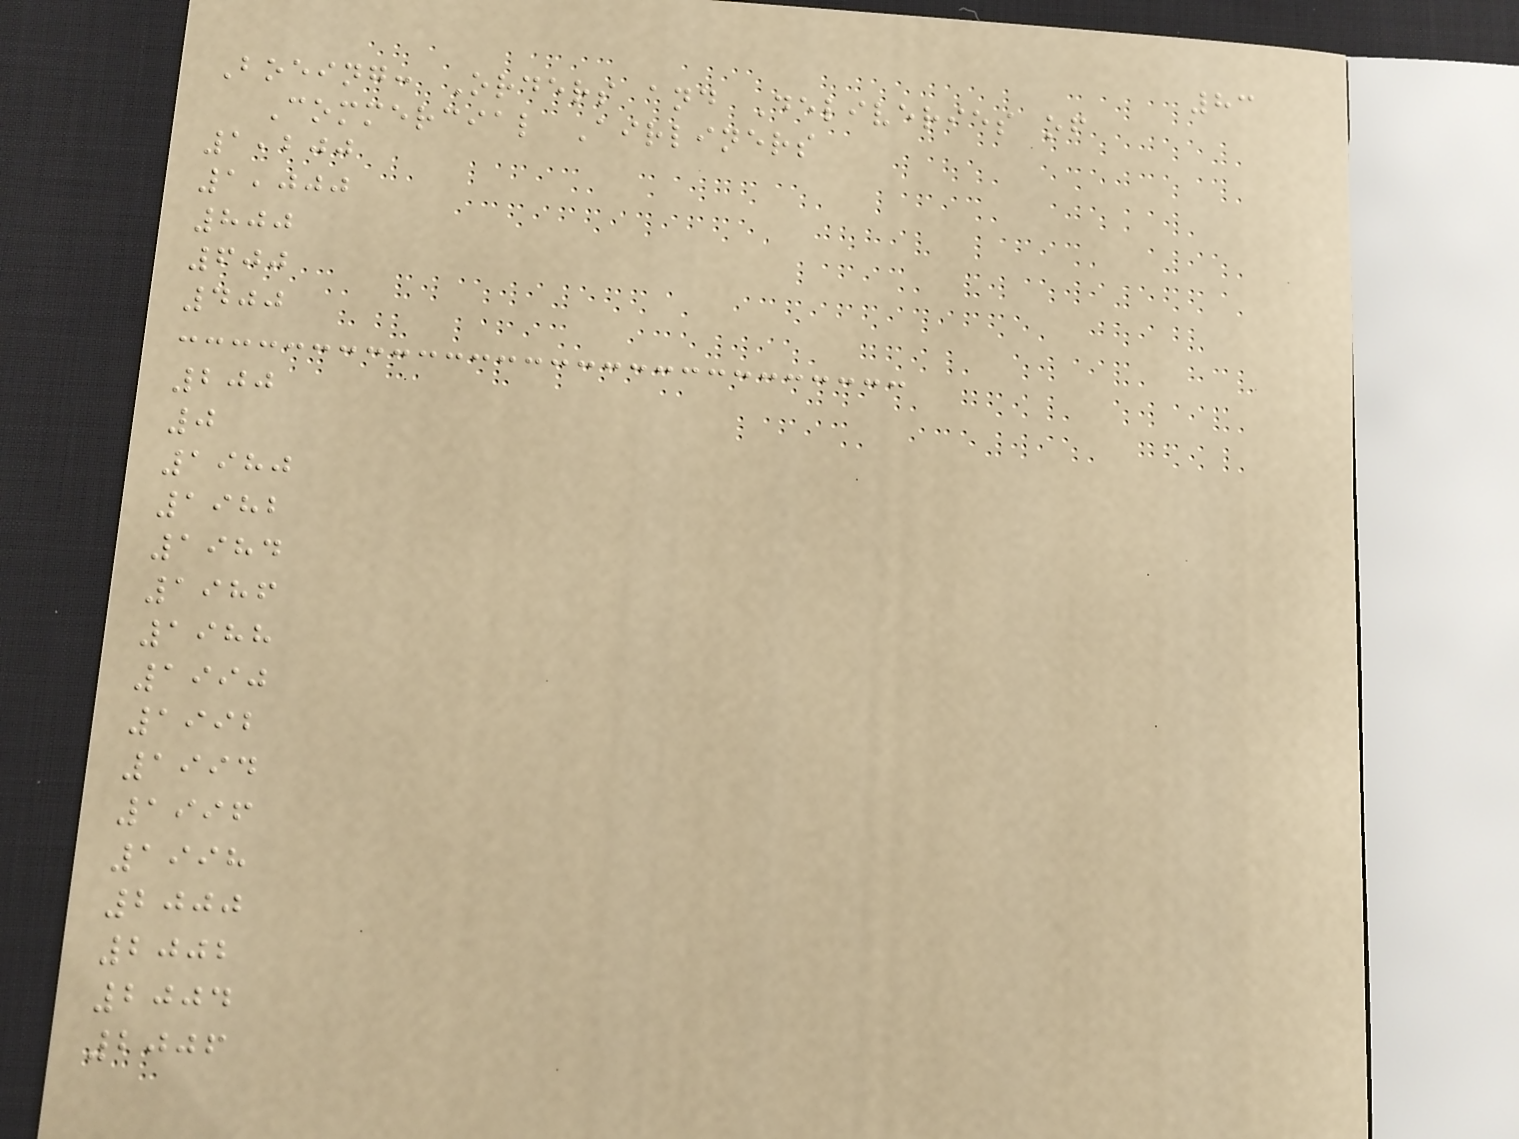83
Boeing: Orders and Deliveries of
Commercial Airliners
1,200
1,000
800
600
400
200
0
1980
1982
1984
1986
1988
1990
1992
1994
1996
1998
2000
2002
2004
2006
